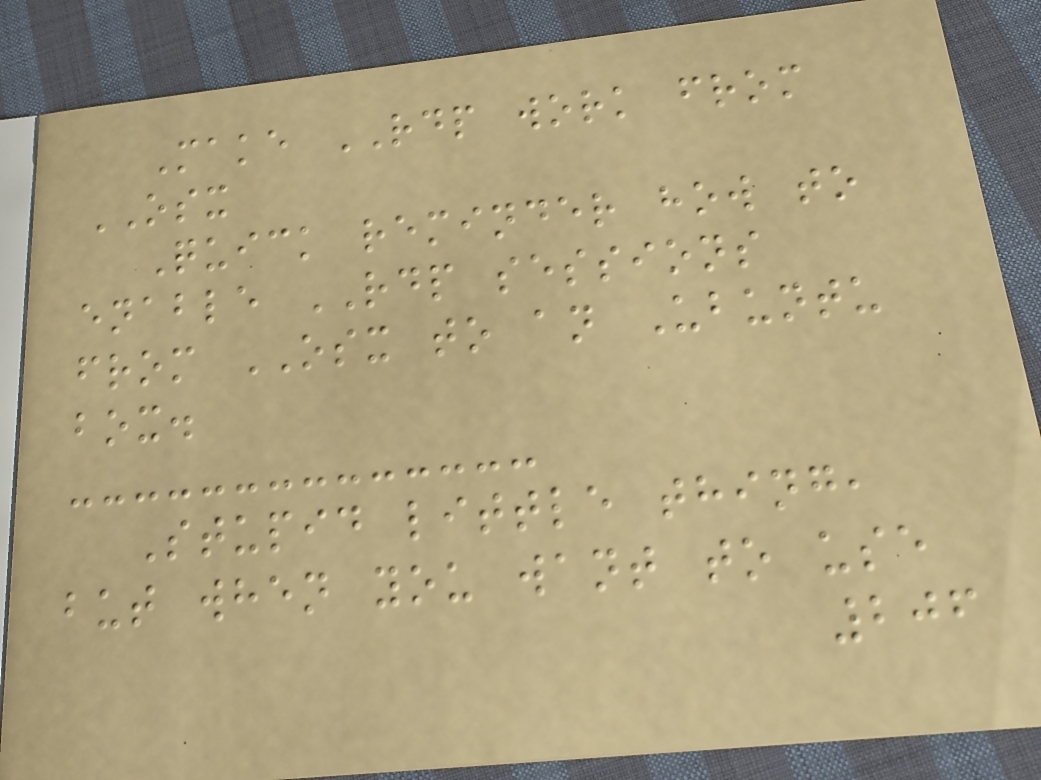Make RDP work from
OSX
Quick reminder how to
enable RDP sessions
from OSX to an Ubuntu
box.
Stupid little thing,
but when you want to use
206
